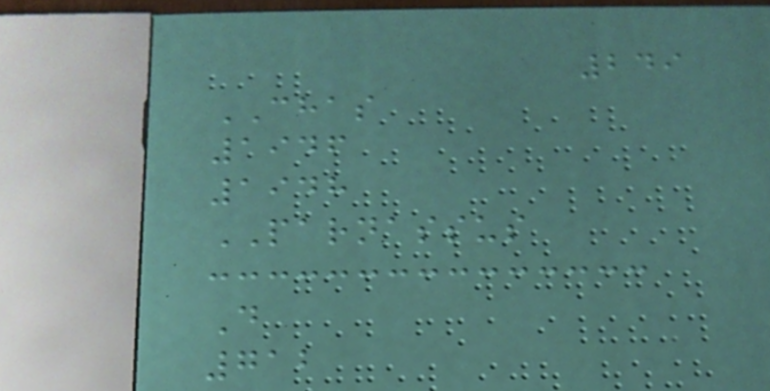249
CHAS
1946
1948
PARNASSUS
D
712
